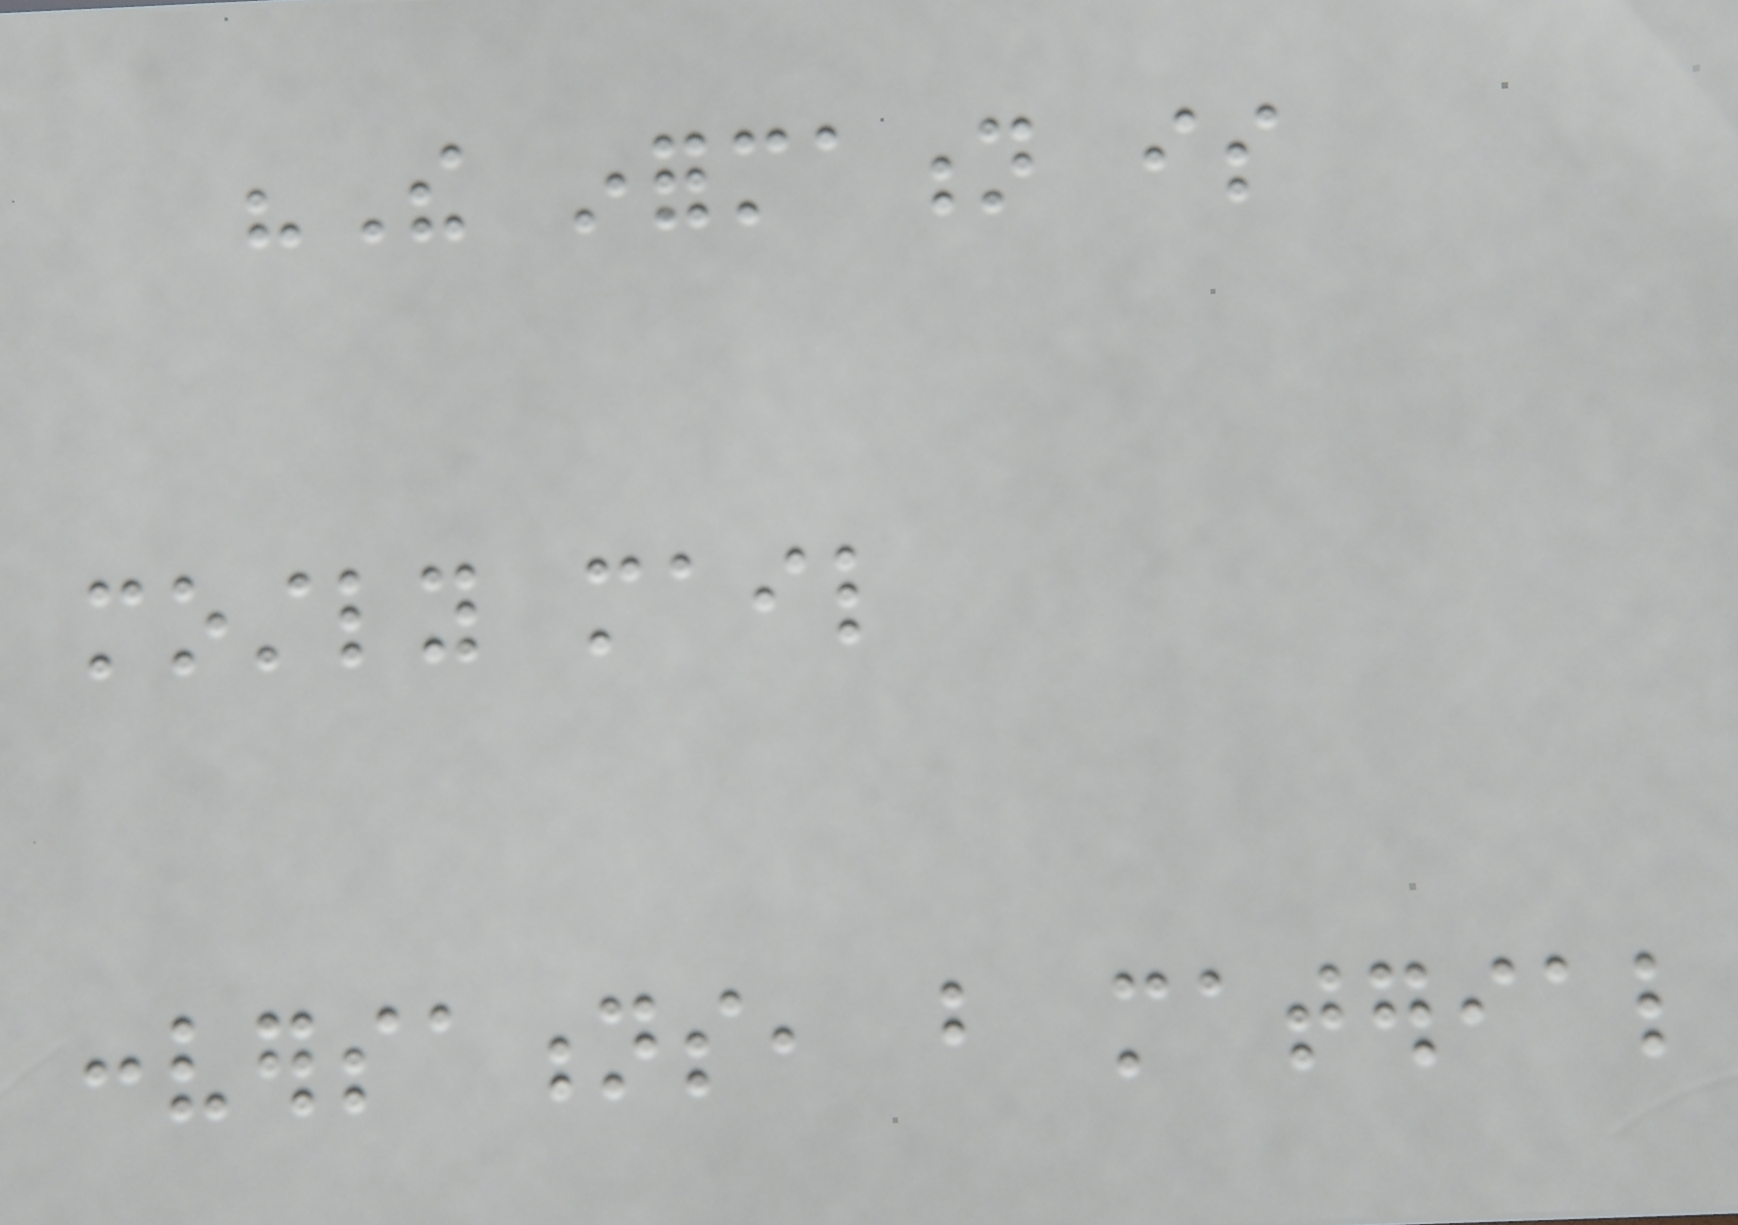"The information is
mostly mail
conversations, but material
